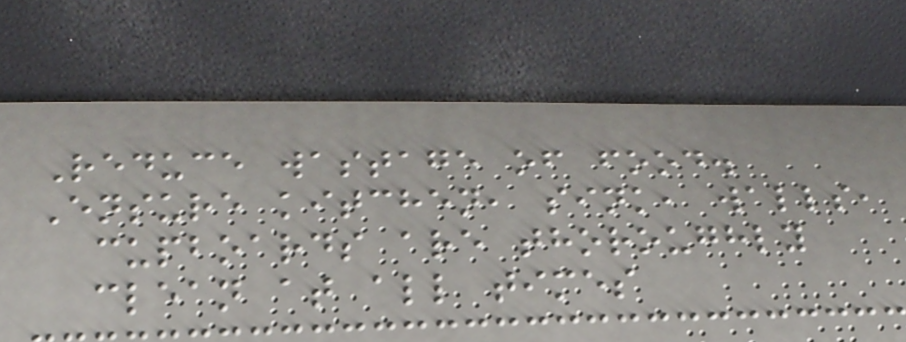Reduce wastage of food.
Ensure kitchen, sink, walls,
cupboards are thoroughly
clean at all times
